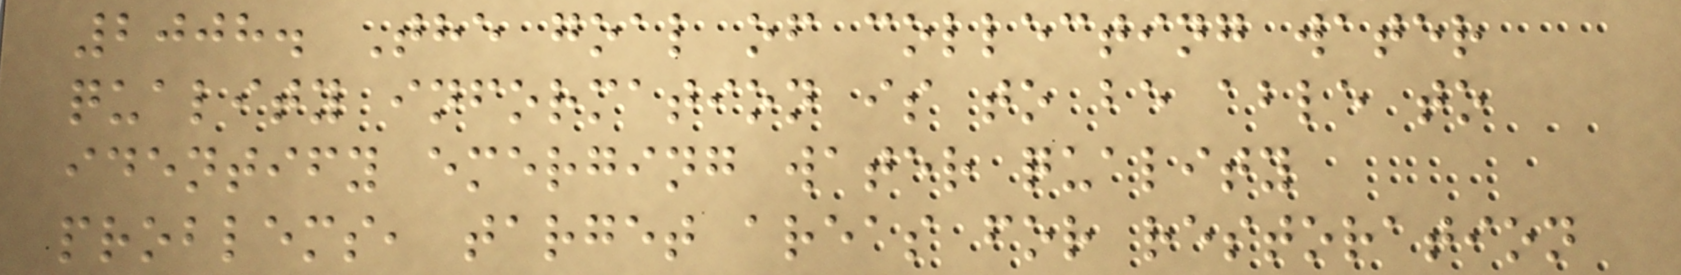2008. The goal of collecting water
quality information is to be able to
identify emerging water quality
problems, target areas for restoration
